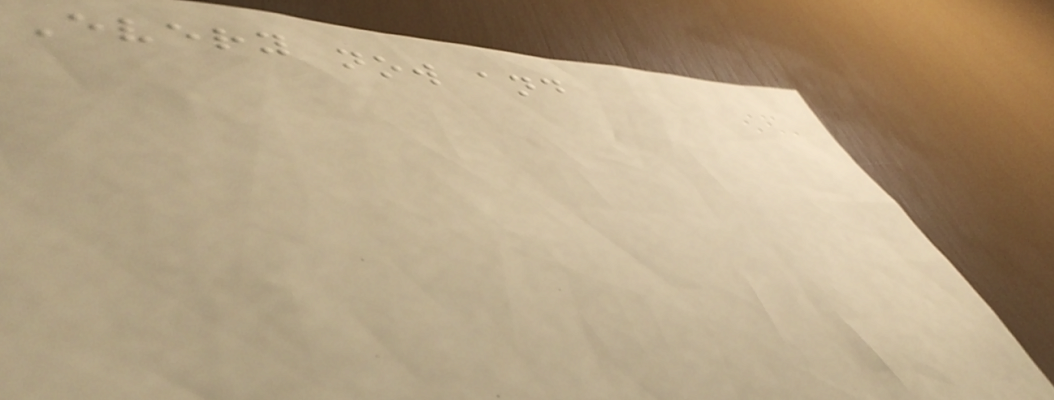Every now and
